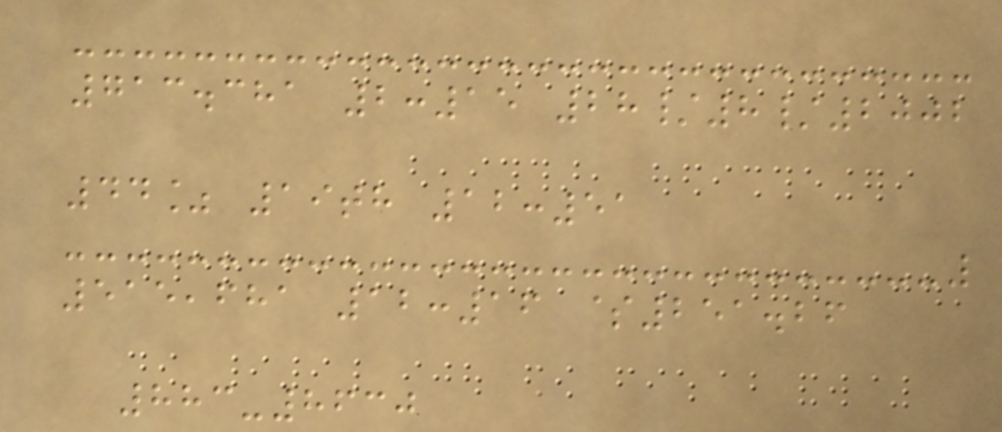713.381 2:15 28/8/2002
44% 19th 12:51
515,681 12:16 $251.26
883-8630
